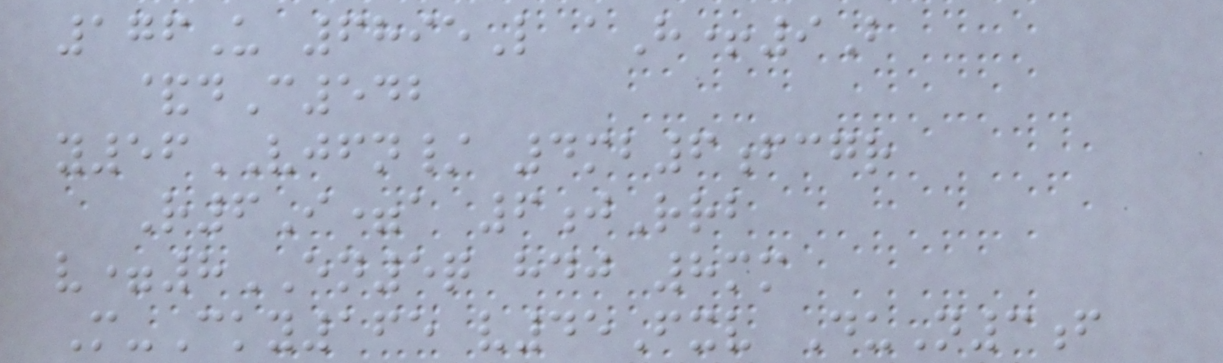176U 6895L aH+9B
&dC542
y56VJFN/ 4mb6fcgr
R6I=a 6jRrb
v=8EN5q hdj 8mm
M-Cky165 v45Fxv DuN3f
